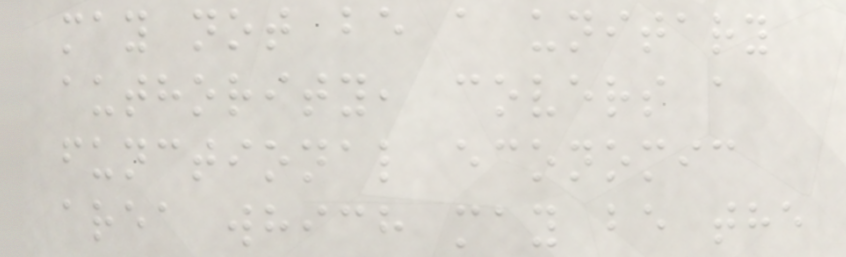may not be a unitary
authority, covers a
functional economic
area which may be the
